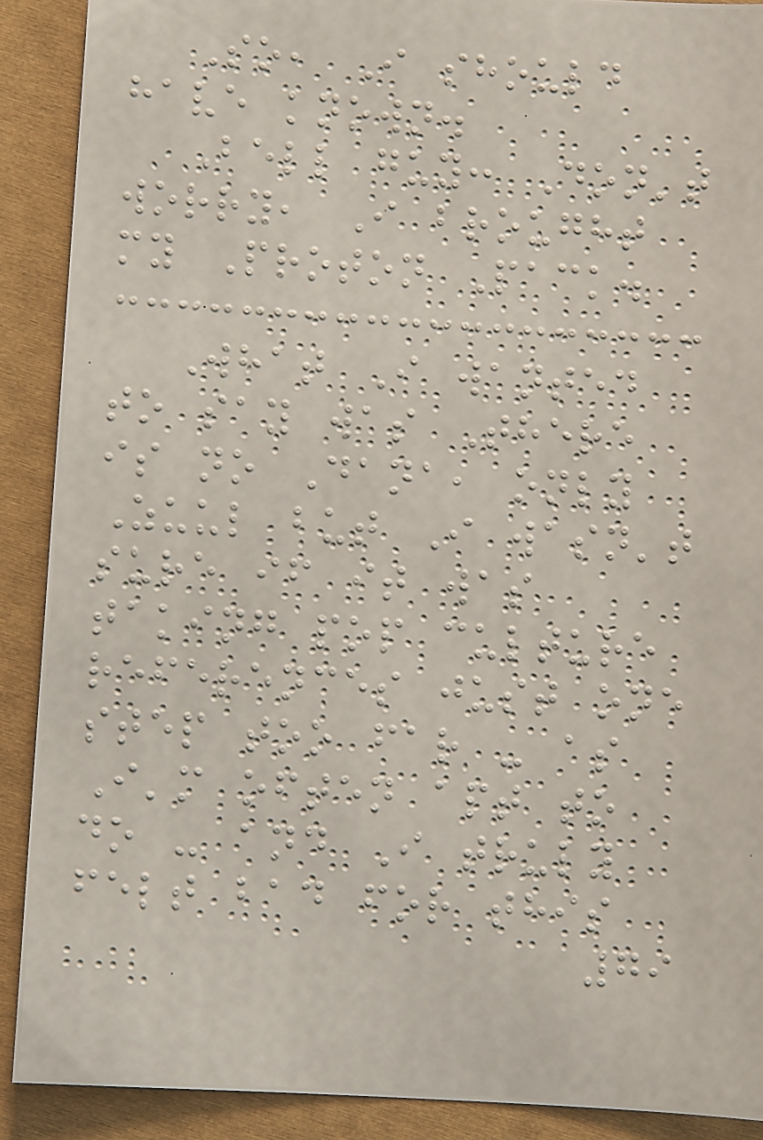So, I should
have known.
Bell guy: Don't
worry, I brought
my Proton Pack.
What I wanted
to say was There
is no Dana, only
Zuul but I wasn't
sure if it was
taking pop culture
references just one
step too far - as
I'm often apt to
do - and I truly
felt bad for this
79
